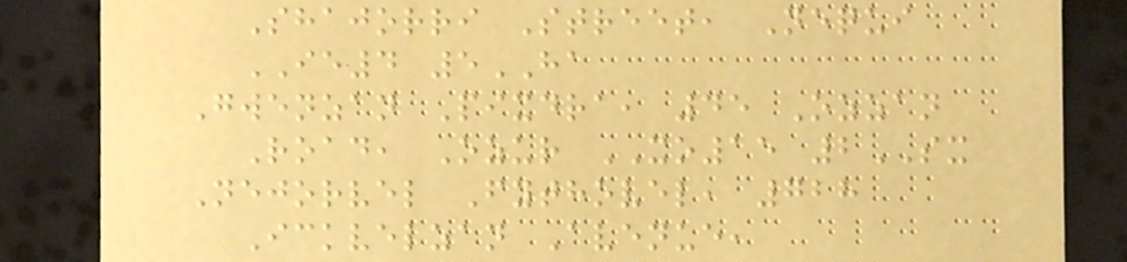Shajorri Street, Nequi
IE4 5HA
Gwenzan Pixdra, 45 Ozzan
Road, Ozur XO15 2SX
Nejorvel Fythovel, 728
Ickvelzan Avenue,
